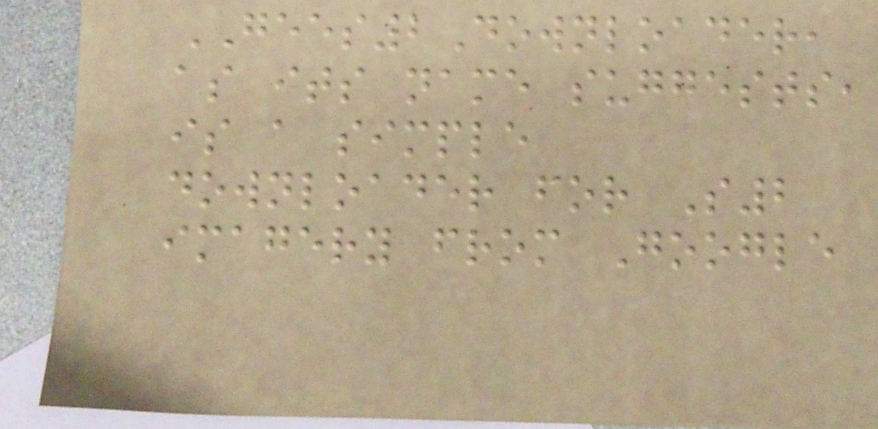GEES2Downloader,
as its name suggests,
is a simple
downloader for S2
imagery from Google
